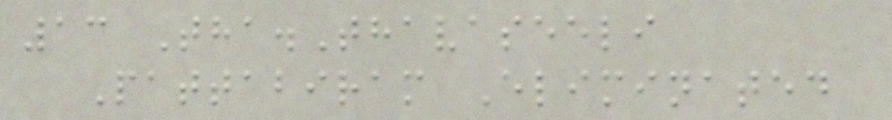13 Tha.Thavaseeli
Pattabiram Eliminated
